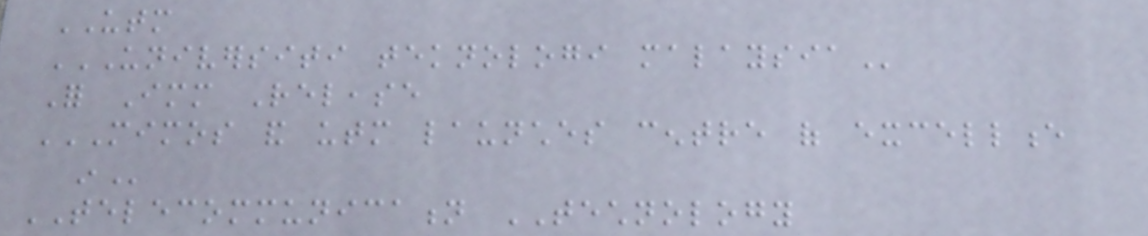UTM
UNIVERSITI TEKNOLOGI MALAYSIA
For Immediate Release
MIMOS AND UTM LAUNCHES CENTRE OF EXCELLENCE
IN
TELECOMMUNICATION TECHNOLOGY
